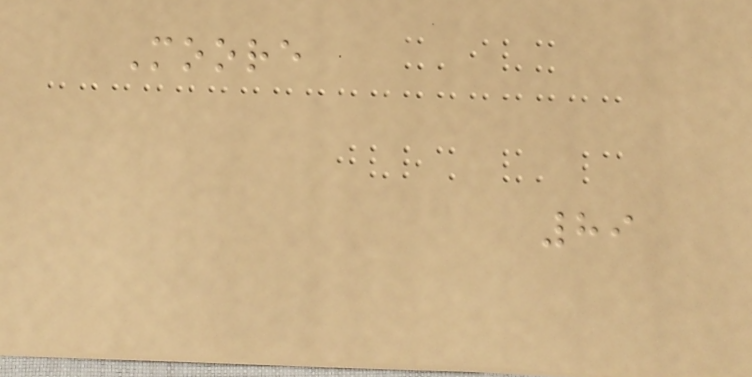Moore
89
